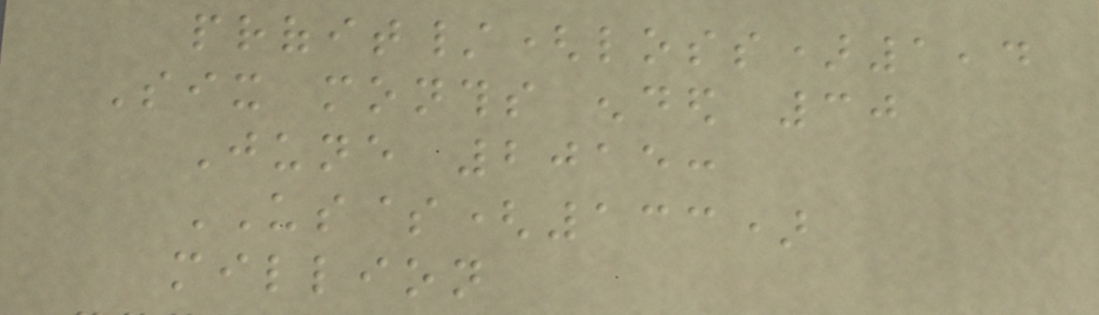profit/(loss)1,4
Six months ended 30
June 2015:
US$(133)
million
